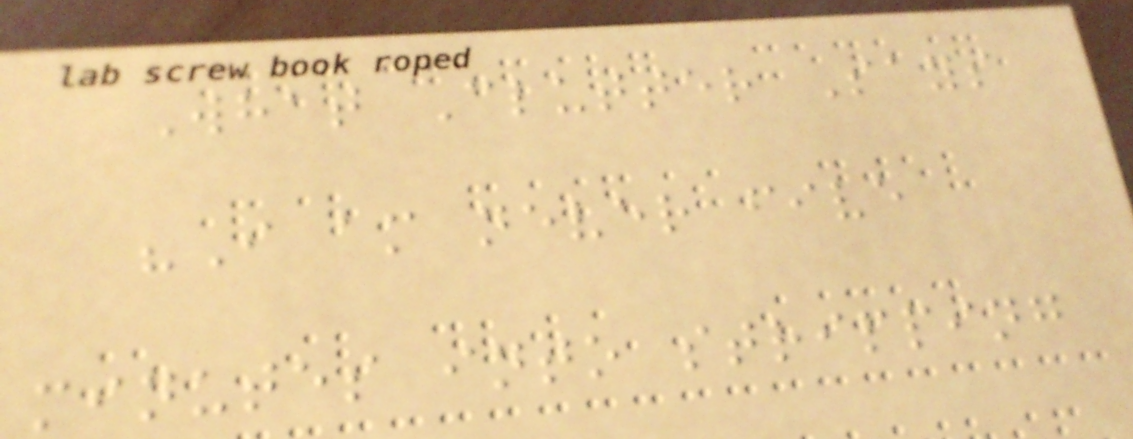What Clutter Says
"I am never five
minutes into stripping
